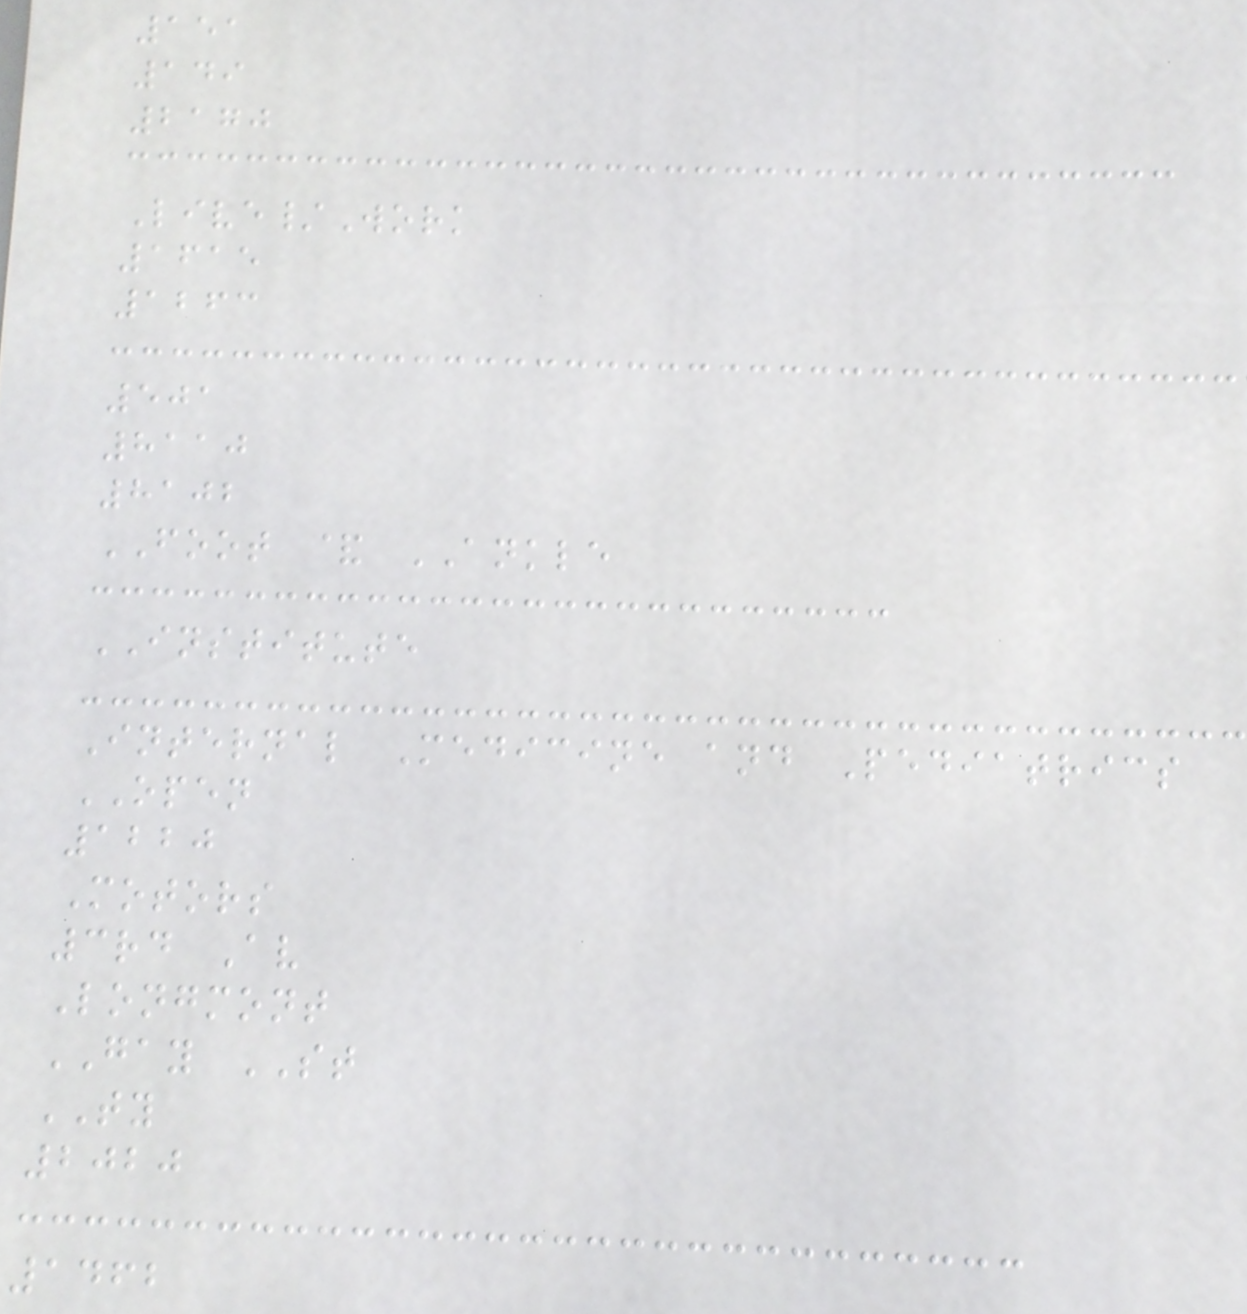151
149
2170
Live/Work
1615
1263
501
8110
8102
FOOT & ANKLE
INSTITUTE
Internal Medicine and Pediatrics
OPEN
1220
Motors
3rd Av
Longmont
GAY ST
TY
2020
1462
